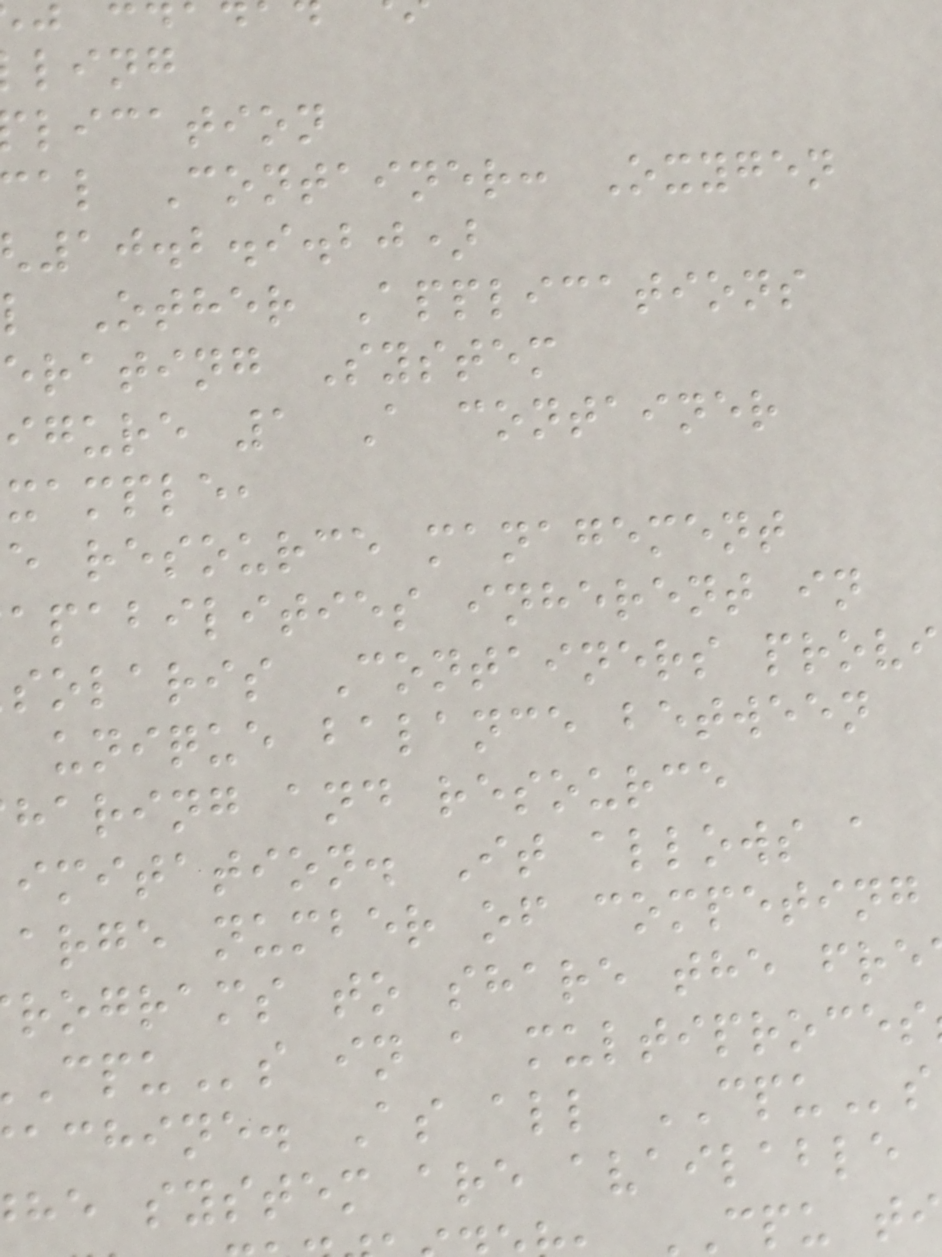ling
lication
al Container: Oxygen
10.2.9.20)
l Other Applications
erating System
igure 1 A container
xample,
e resource management
apabilities inherent in
solaris Containers provi
unique balance between
haring and resource
imitation. It allows a
arge number of competing
rograms to share the fre
s in a multiproces
achine. As all CPUs
he system are available
